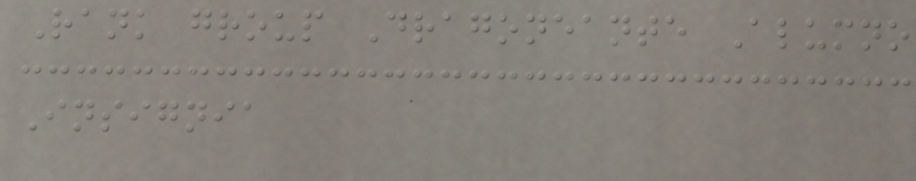Rank group Dragoneante Alumno
Insignia
